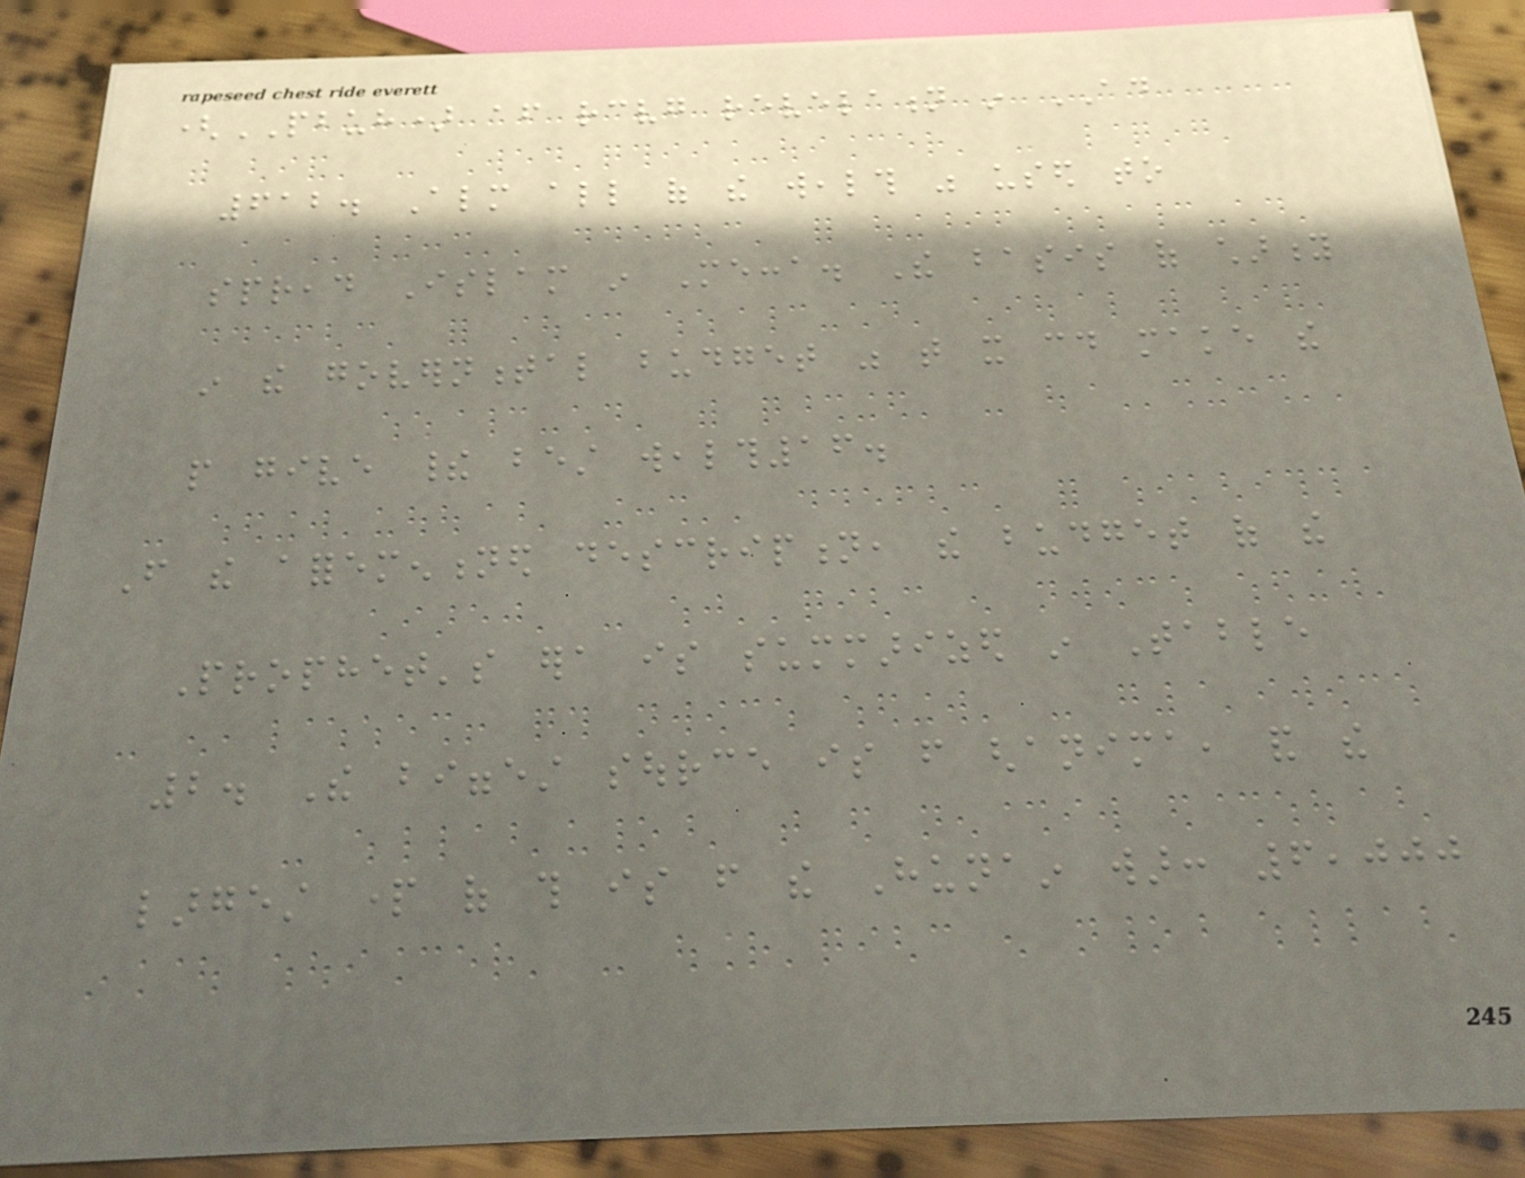(PBUH) after receiving revelation in AD
612. Almost all of the wealth was used to
spread Islam in Mecca. The basis of charity
in the governmental budget was that it could make the
people give their best wealth16.
From the aforementioned description, the budget of the
Prophet's era is summarized in Table
2. The biggest source is from ghanima, and the
largest part of this is from the Hunain war: 6,000
